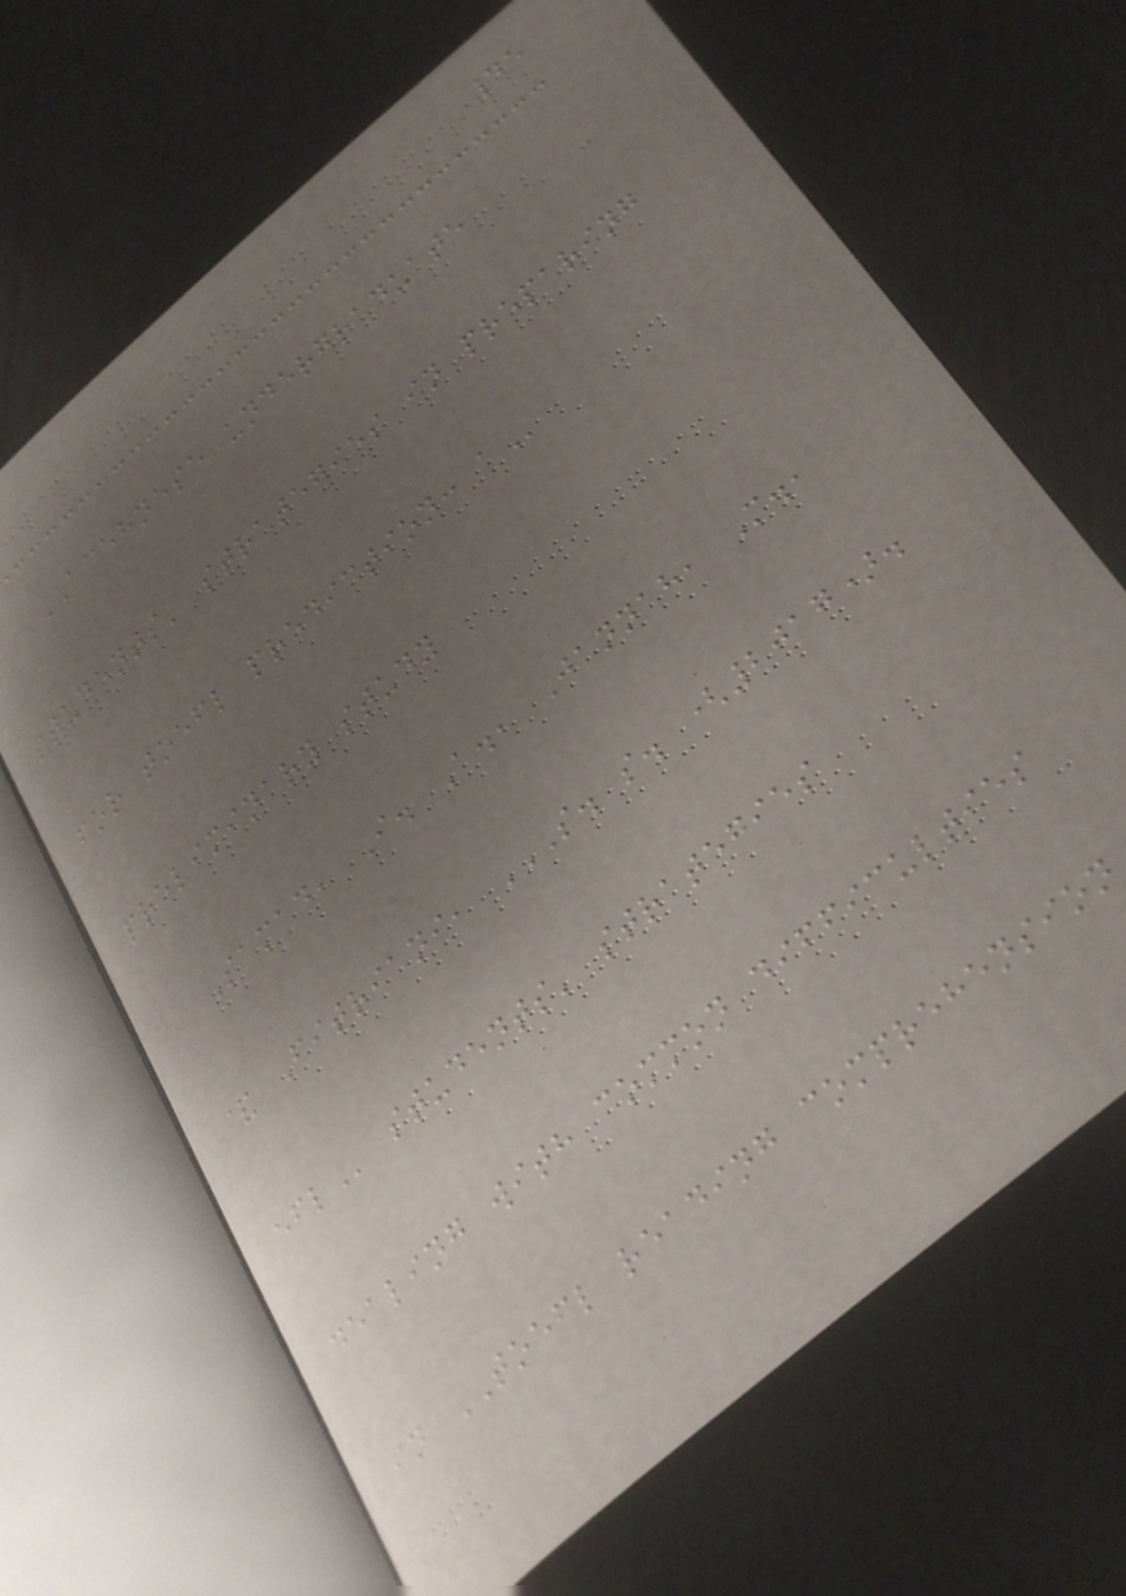45
ACEHNESE UNDERGRADUATE
STUDENTS' STRATEGIES IN PREPARING
FOR TOEFL PREDICTION: A
preliminary study
Samad, I. A., Jannah, M.,
& Fitriani, S. S. (2017).
EFL students' strategies
dealing with common difficulties
in TOEFL reading comprehension
